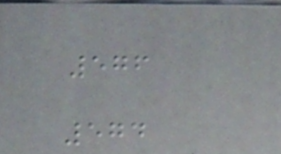576
574
